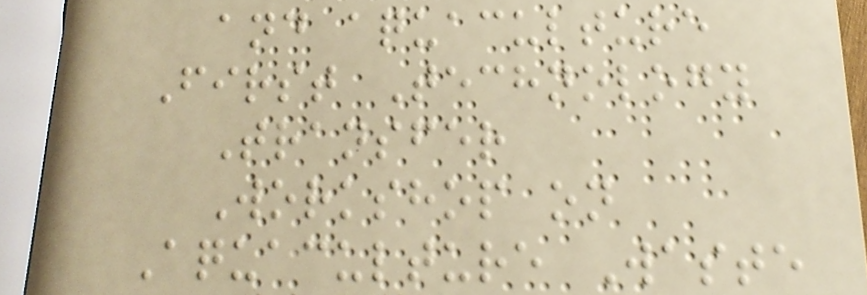and aquaculture
First Technology
Transfer
Workshop on
Aquaculture Waste
